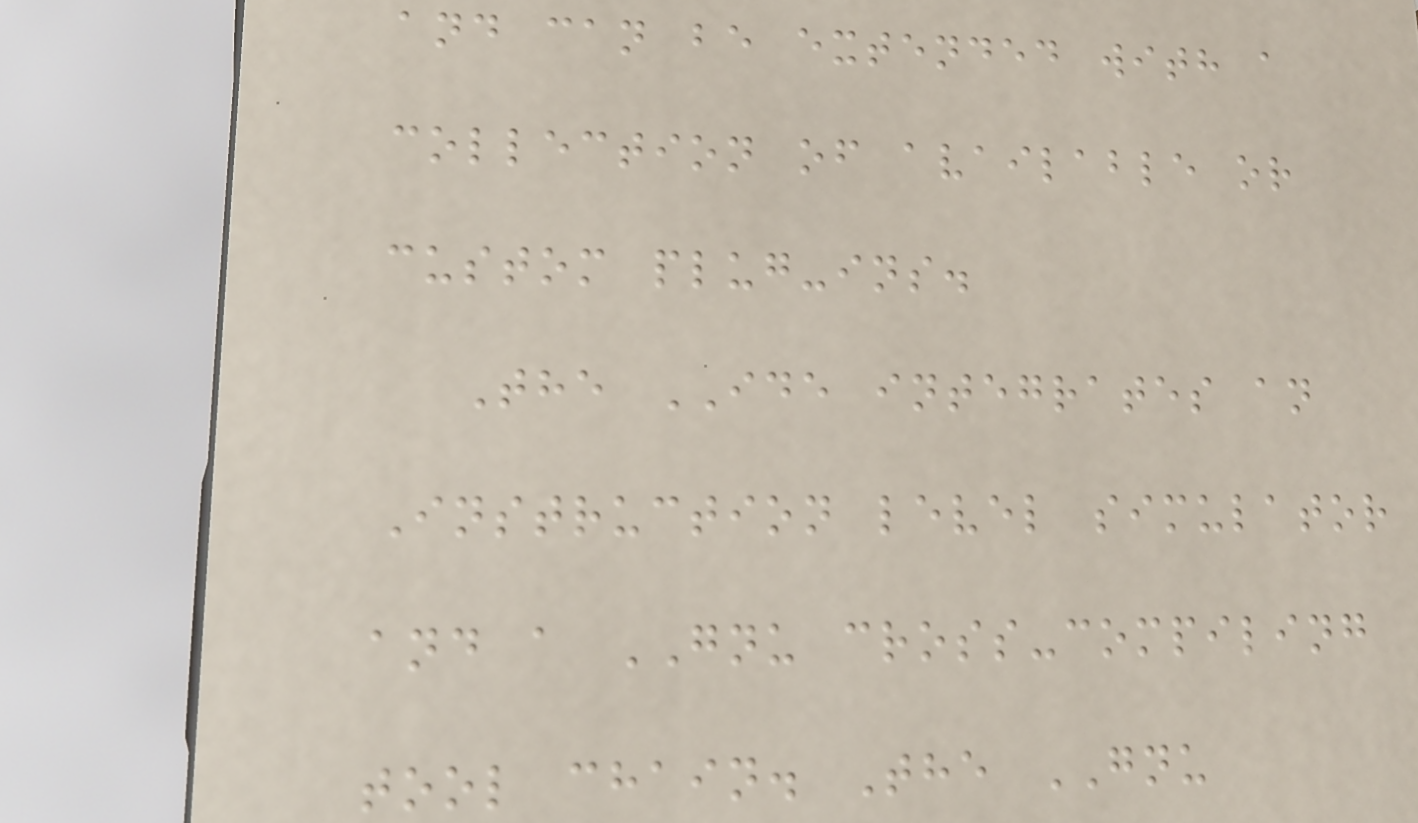and can be extended with a
collection of available or
custom plug-ins.
The IDE integrates an
Instruction level simulator
and a GNU cross-compiling
tool chain. The GNU
